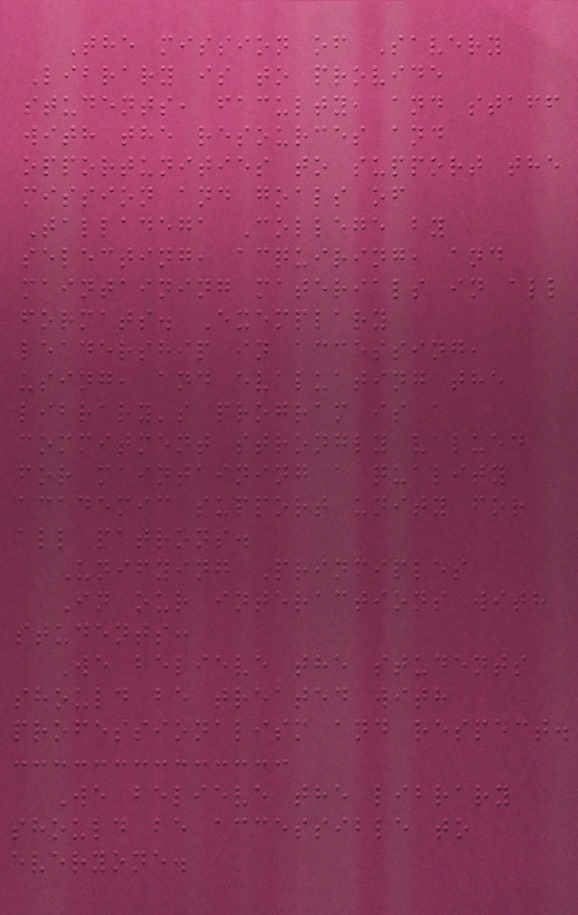The mission of Savery
Library is to provide
students, faculty, and staff
with the resources and
opportunities to support the
mission and goals of
Talladega College by
selecting, acquiring, and
maintaining materials in all
formats. Exemplary
leadership in accessing,
using, and evaluating the
library's program is a
commitment strongly valued
for maintaining a quality
academic support unity for
all patrons.
Unifying Principles
In our interactions with
students:
We believe the students
should be treated with
professionalism and respect.
We believe the library
should be accessible to
everyone.
